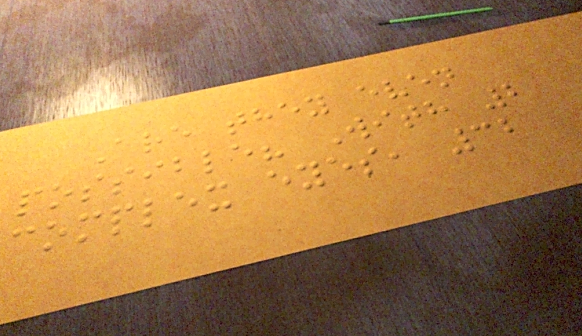Are they even
possible? With 2
complex eyes, 32
